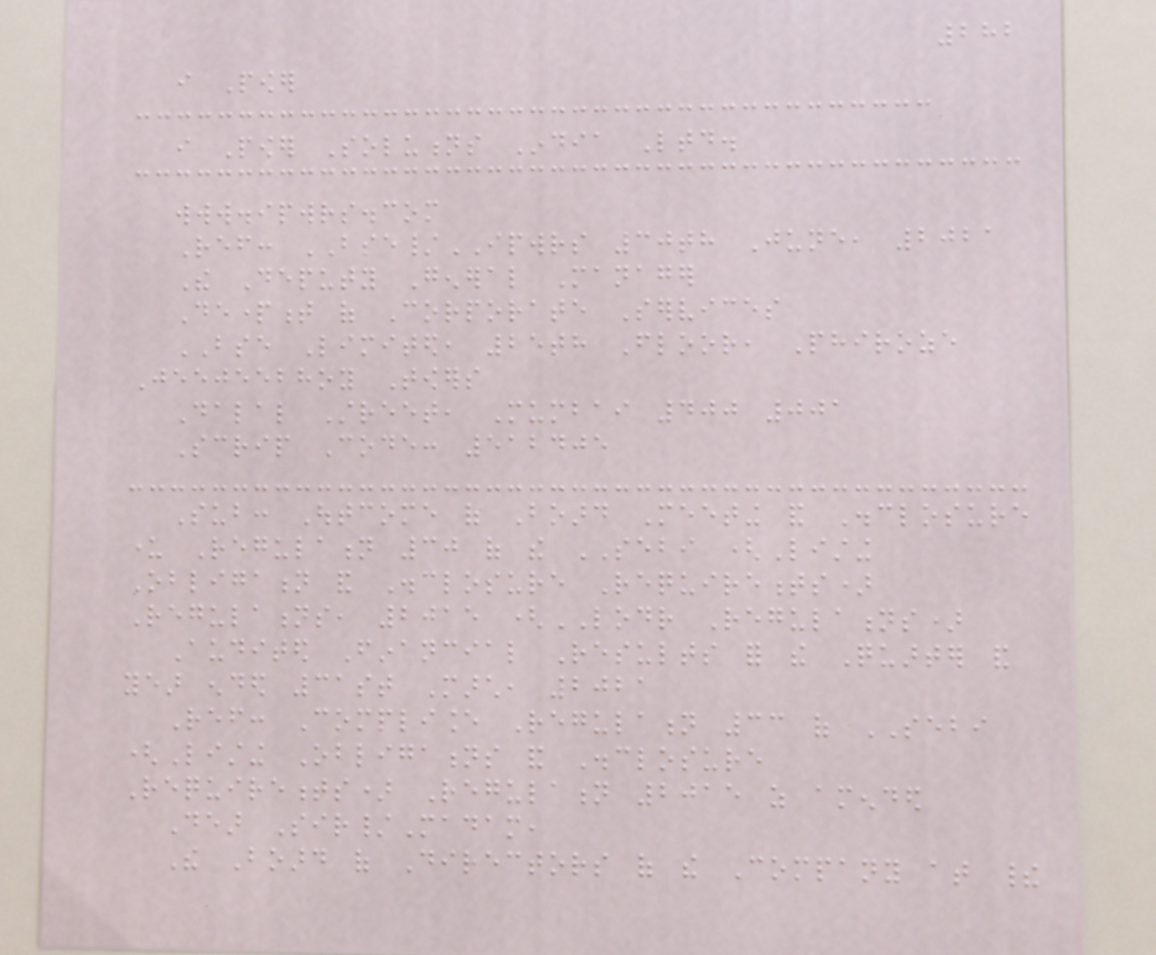282
i Power
i Power Solutions India Ltd.
www.ipwrs.com
Ref: BSE/IPWRS 30th June, 2021
The Deputy General Manager
Department of Corporate Services
BSE Limited, 25th Floor, Phiroze
Jeejeebhoy Towers
Dalal Street, Mumbai 400 001
Scrip Code: 512405
Sub: Outcome of Board Meeting and Disclosure
under Regulation 30 of the SEBI (Listing
Obligation and Disclosure Requirements)
Regulations, 2015 (LODR Regulations)
Audited Financial Results for the Quarter and
year ended 31st March, 2021
Ref: Compliance Regulation 33 of SEBI
(Listing Obligations and Disclosure
Requirements) Regulation 2015 as amended
Dear Sir/Madam,
The Board of Directors of the Company at their
